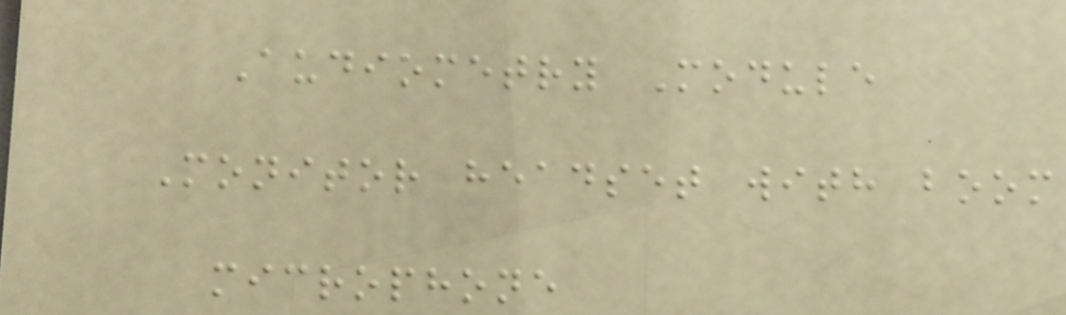Audiometry Module
Monitor headset with boom
microphone
